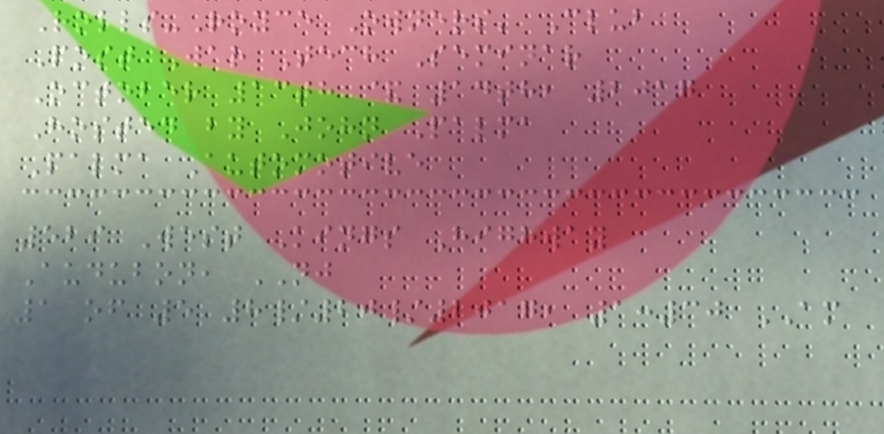Rolls-Royce Owners' Club
Post War Tech Seminar
October 13th & 14th, 2017
Hosted by John Palma
Palma Automotive
529 West Kings Highway
Audubon, NJ
1 of 5 8/20/2017, 1:30 AM
